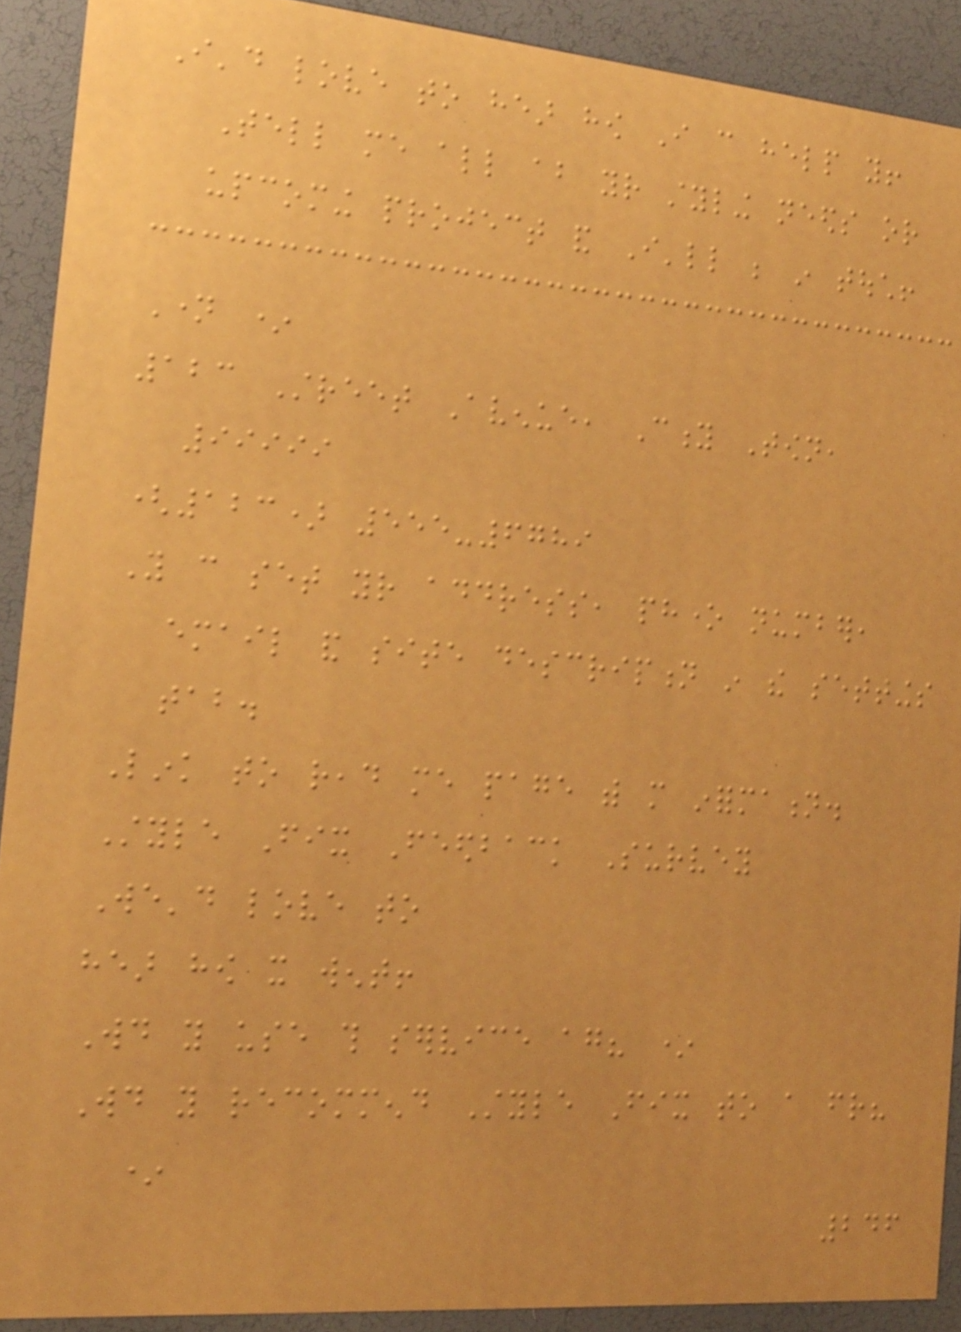I'd love to hear how I can help you!
Tell me all about your styling needs or
upcoming project and I'll be in touch!
Name *
123 Street Avenue, City Town,
99999
(123) 555-6789
You can set your address, phone number,
email and site description in the settings
tab.
Link to read me page with more information.
Style Fix Feedback Survey
We'd love to
hear how it went!
Would you use this service again? *
Would you recommend Style Fix to a friend?
*
246
